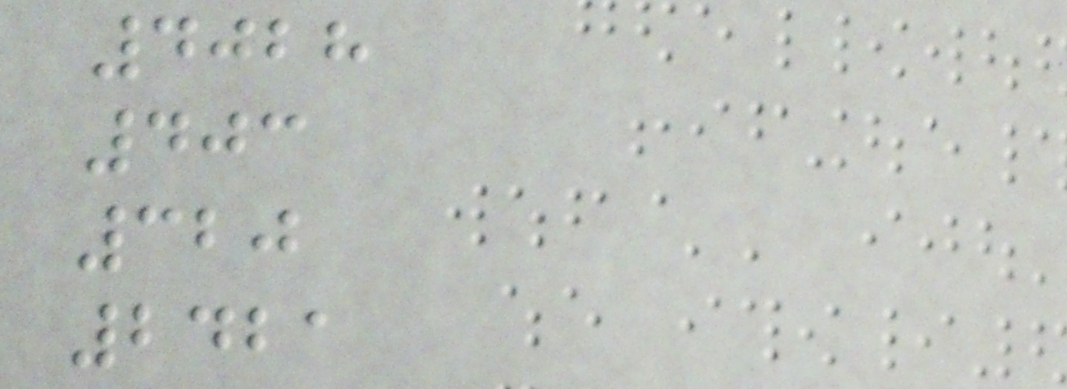4028
403
320
2421
